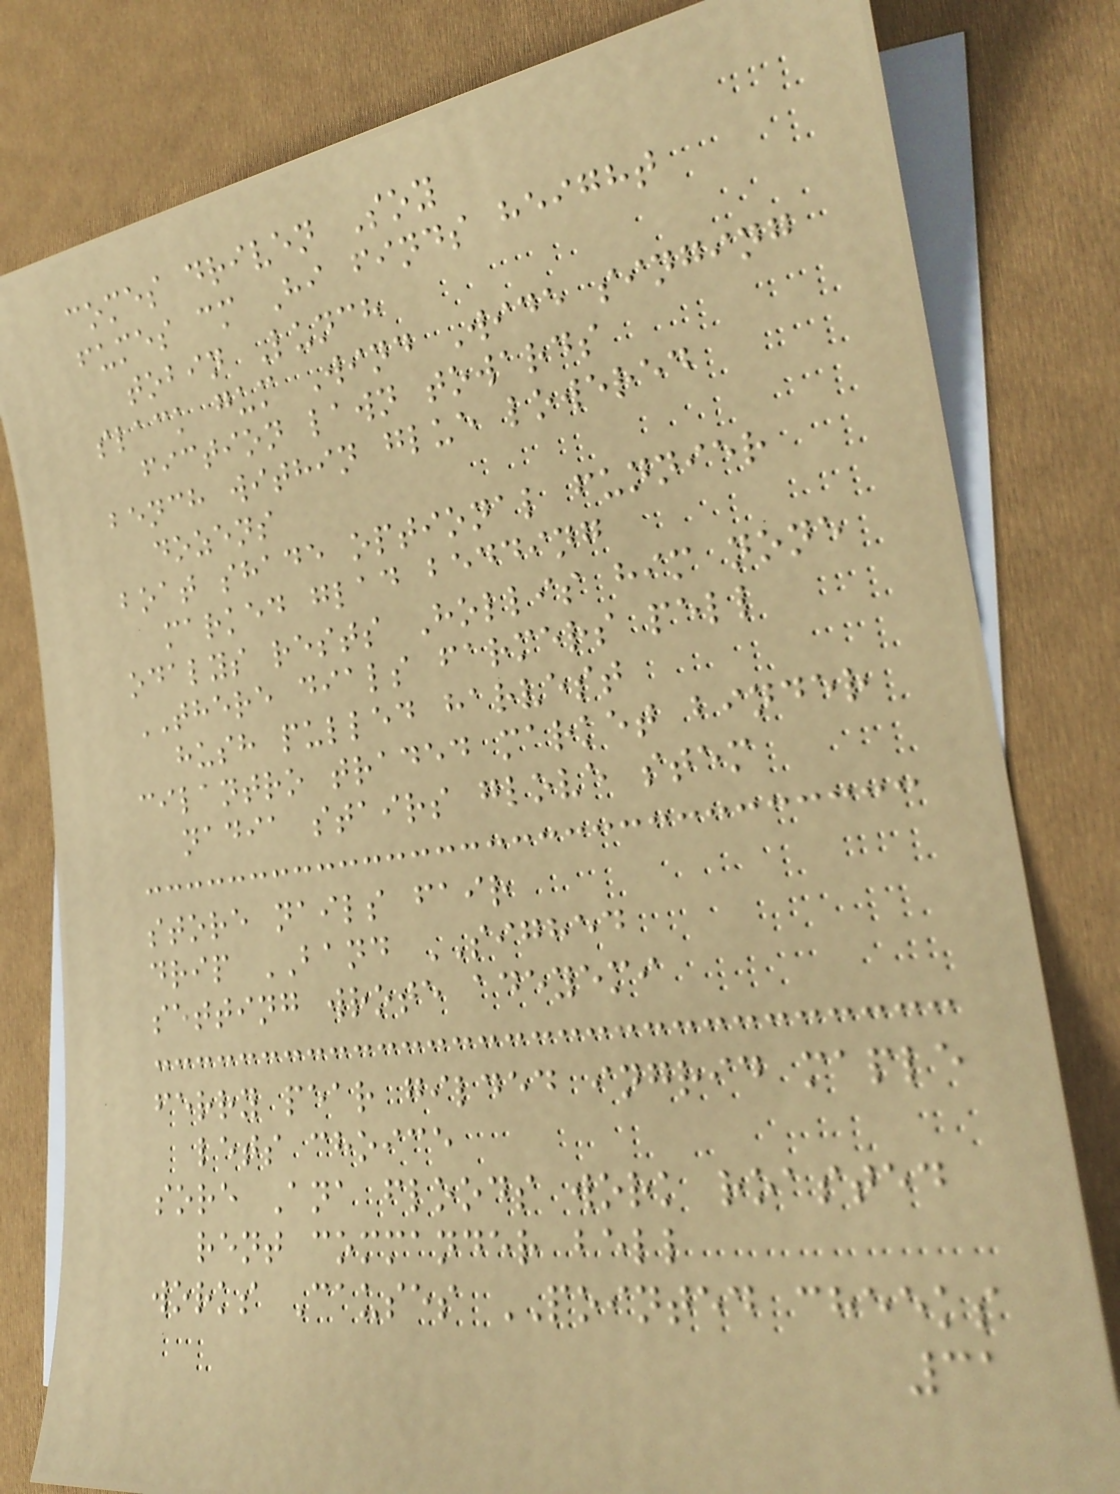comes driven Soy
fumes cm Hi finds height
tobin Lunch
slack gum Wind Wide singing
fiction lawn towards
bench within glue lowered
dozens
boat shade optional funnier
marked glad bedding
odalys rests Hollis him none
THERE dials farmers pell
hush pulled harvest
cilantro traded market binder
nadia stairs glove stem
store nails fair
drip BAND SIGHED
setting wrote adeyemi
ferry pear gilded ingrid maple
lets choice
sore Ana floods work roasted
rent commander bell
works Causes POINTED cheeks
31
